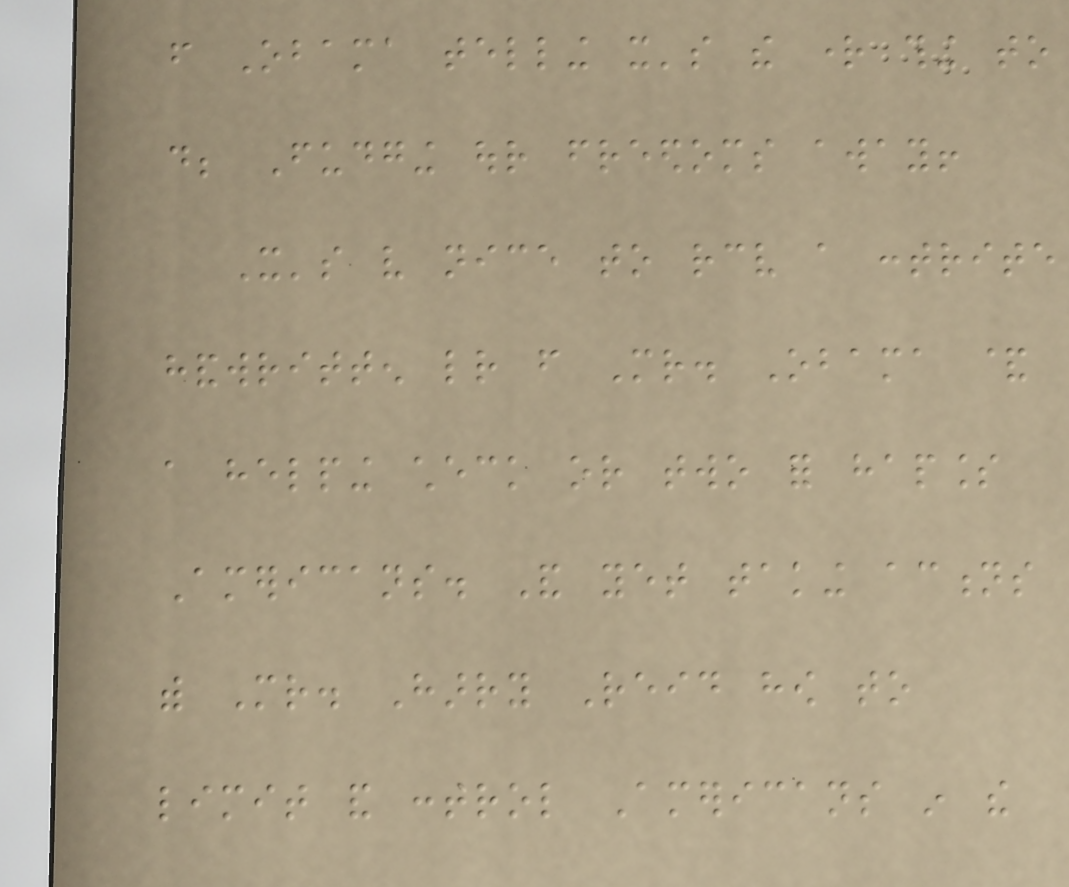from Obama telling it's the right thing to
do; Fudging our freedoms away!
It's very nice to receive a contrite
handwritten letter from Mr. Obama &
a helping check or two for hapless
Americans. And yet taking actions
with Mr. Harry Reid how to
limit and control Americans in the
